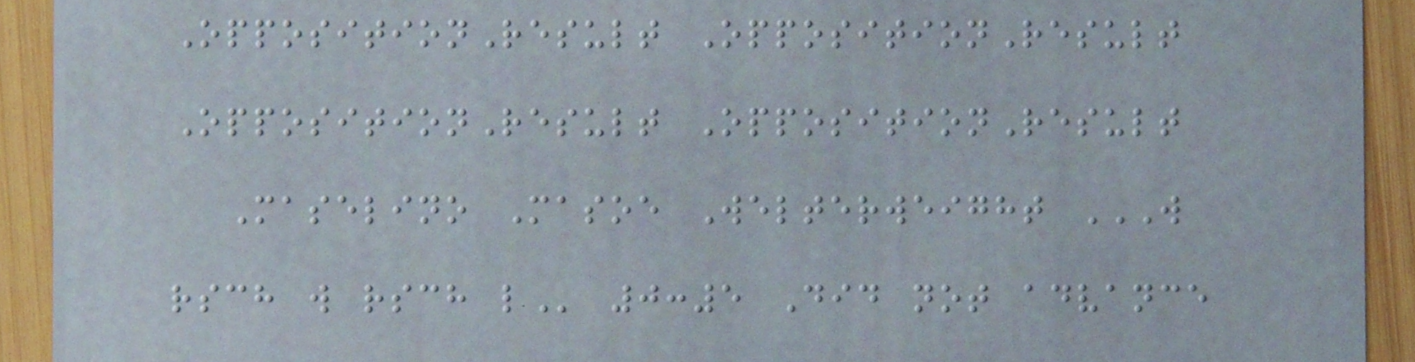OppositionResult OppositionResult
OppositionResult OppositionResult
Maselino Masoe Welterweight W
RSCH W RSCH L 0:5 Did not advance
